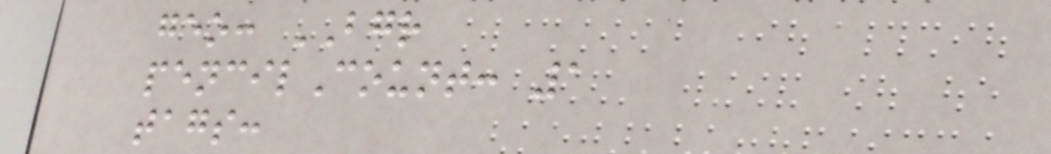geo: BGR
pencilCount: 1
tags:
